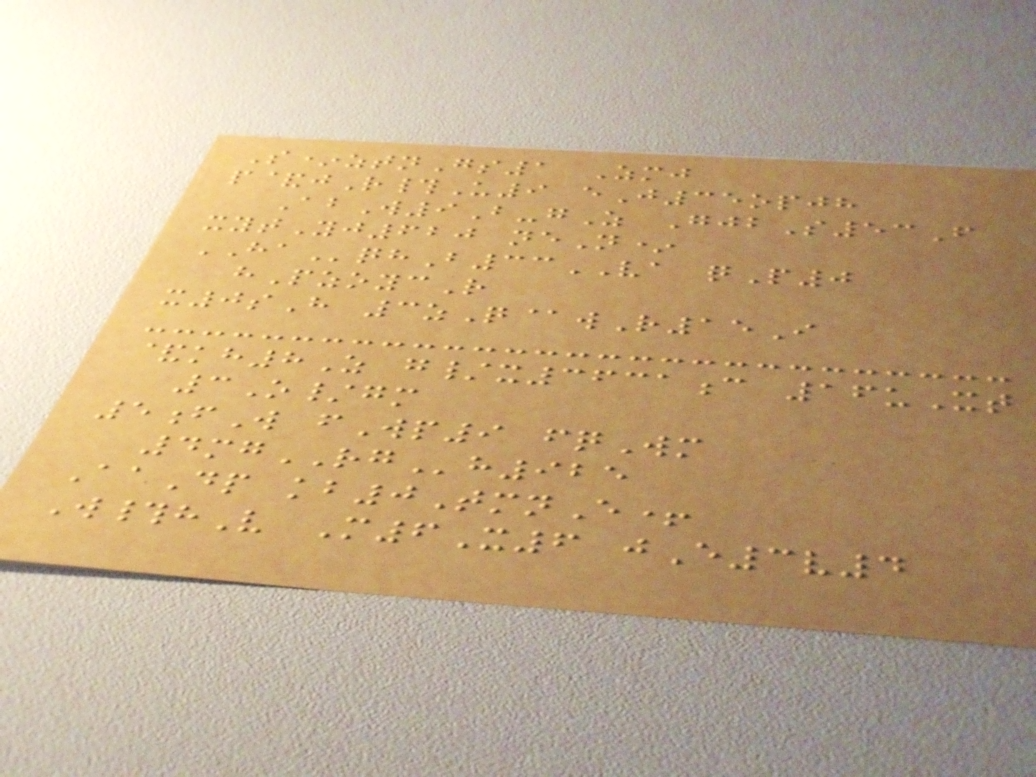S*ztnGs1 Zmj
p&jR#U9 eJ35opjh
AbW9B-gZ GjbS53F
xytYj620 neN*
HAqhB33VA qP0
hPzoycR
x0sH 3zQ@wR15I
&kh8Z g/x3631c 16uXt
3O/gm
5fW fWp9 fqWm
4mgRGh925
AaDp kb0TmnE+
W#hV M6X6 jE3v4
